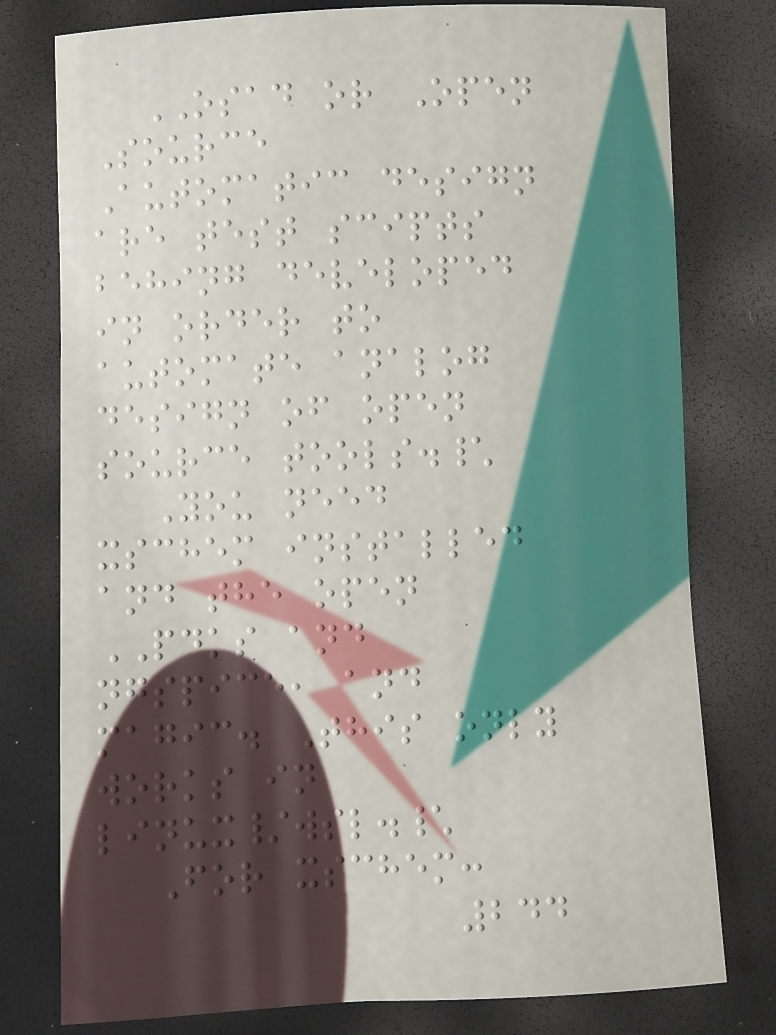OSAD or Open
Source
Automatic design
are test scipts
behing developed
in order to
automate analog
design of open
source tools.\
You need
xschem installed
and the open
PDKS and
ngspice, and
magic. This only
works in
linux/wsl.\
For xschem:
244
